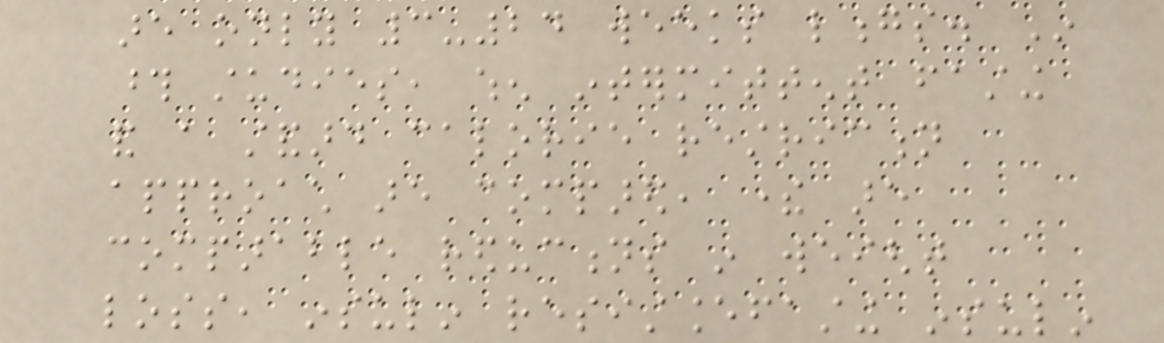are only 3-24 weeks longs. In
those studies, when intermittent fasting
and a standard calorie restriction
approach are compared, there are
comparable reductions in weight
loss, insulin resistancefasting insulin
